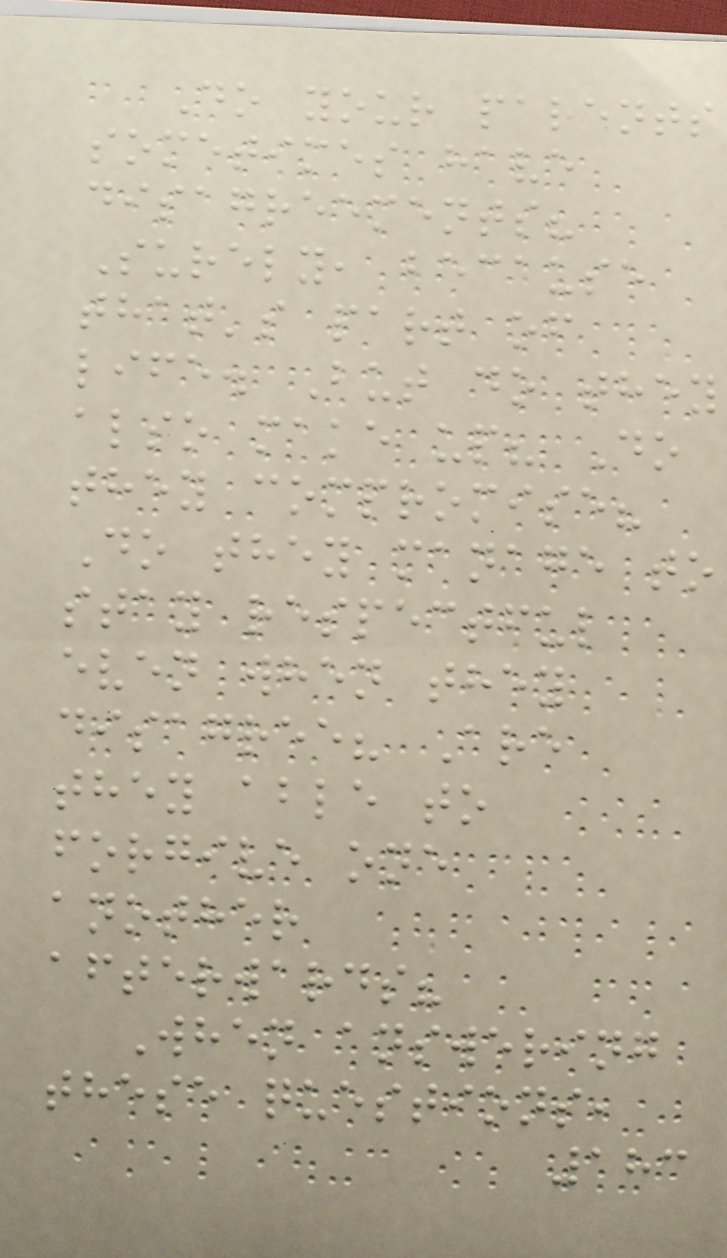Do your parents
sometimes have
disagreements?
Surely, because
that's part of
life. But do they
also make up? Do
they compromise?
Do they manage to
stay respectful
even when they
disagree? Are
they able to
forgive one
another
afterwards?
When answering
these questions,
183
